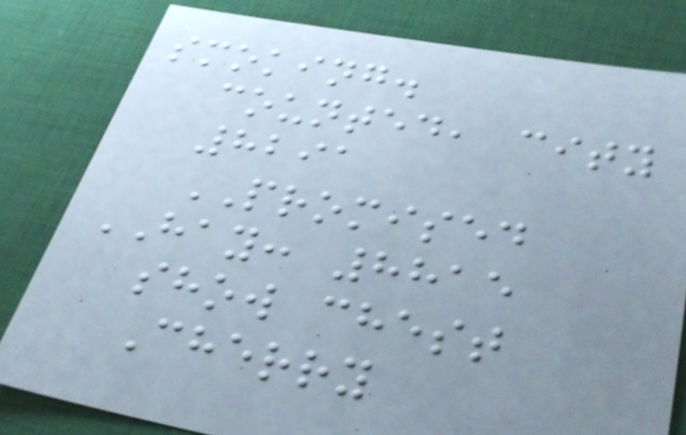smoking.
counted, city
8291
PROMISED
HAY: 8815
show chest
Cherry
